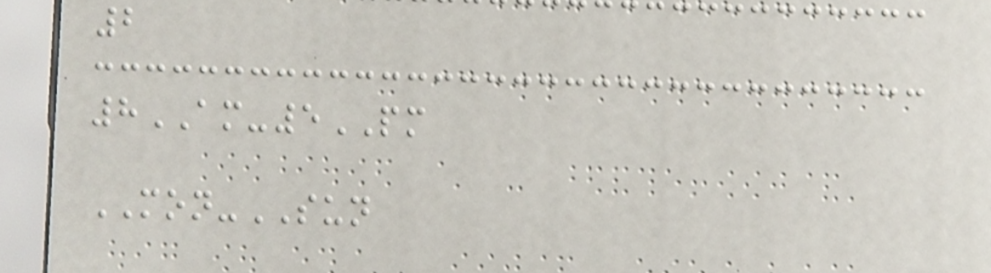2
8AM-5PM
MON-SUN
